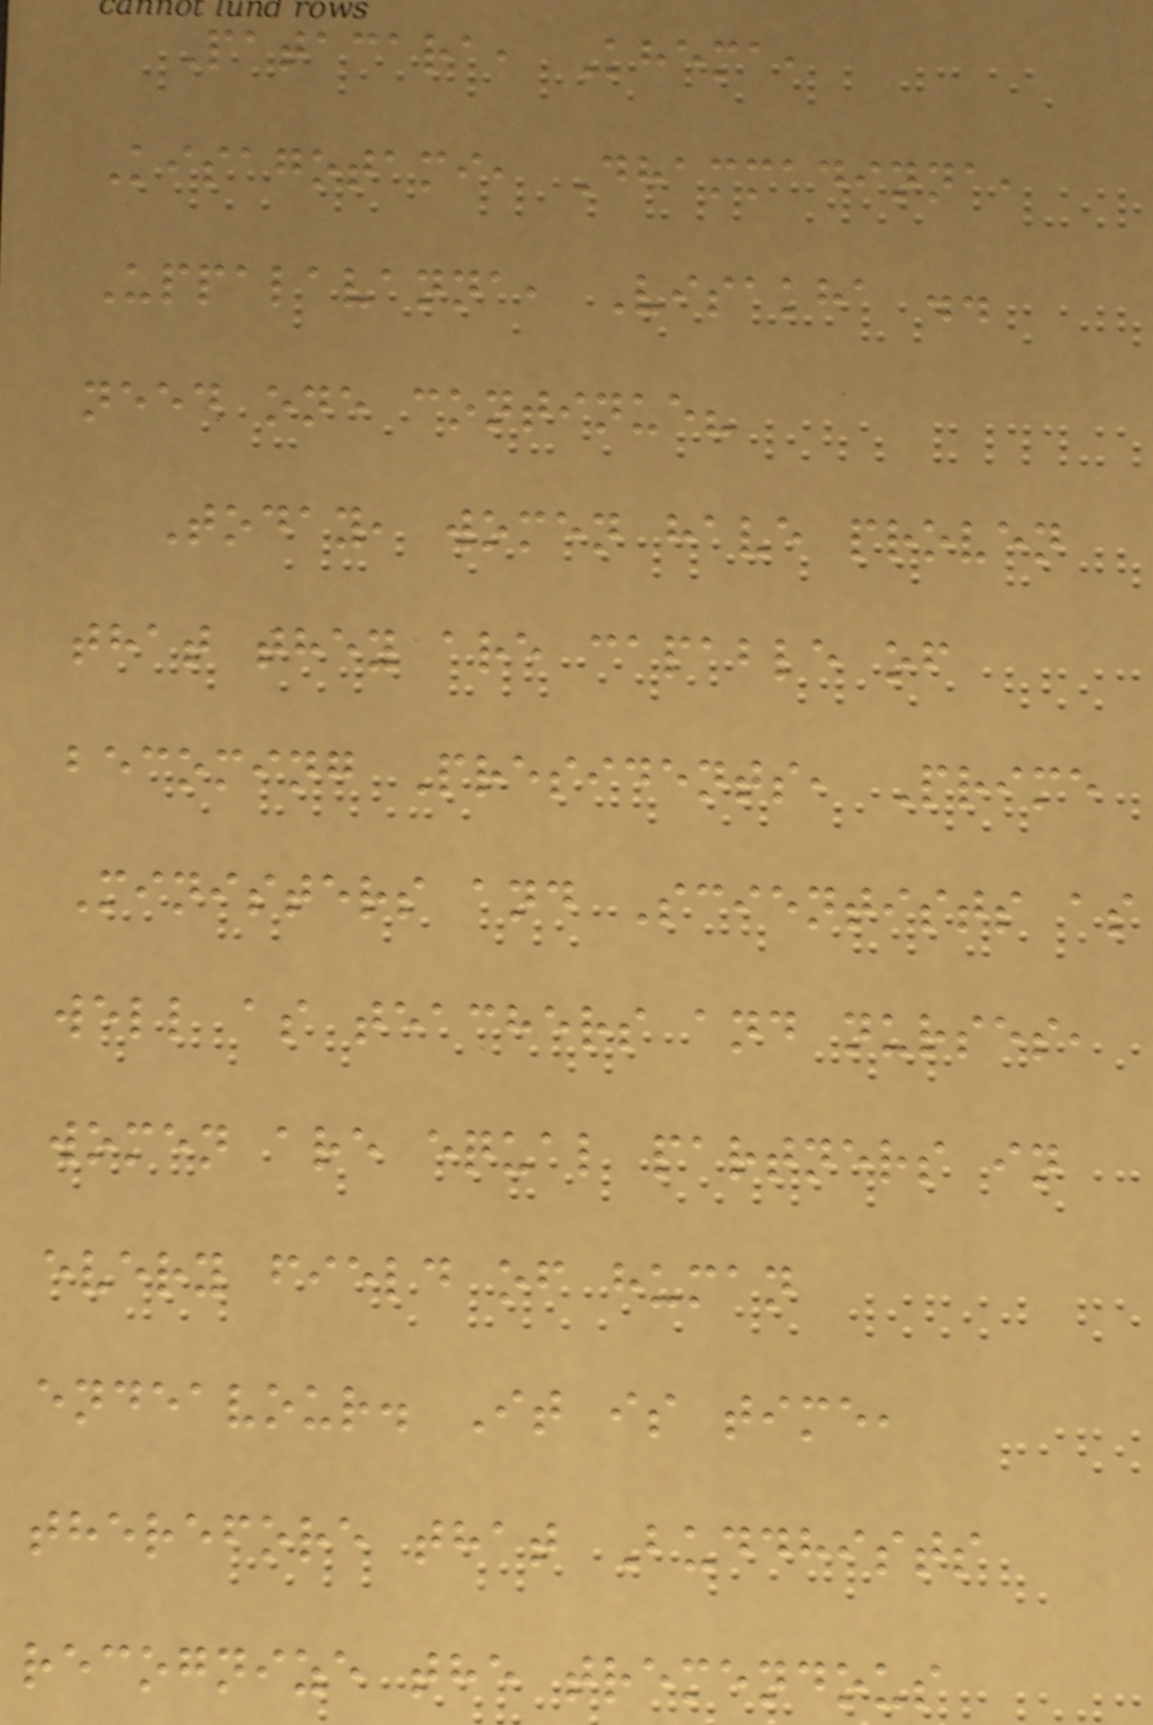Patacara, Khema,
Kisagotami, Dhammadinna,
Uppalavanna, Visakha ..
need one continue?
Today, women have proven
that they are capable of
becoming Presidents, Prime
Ministers and Scientists as
well as teachers and nurses,
women are equal partners in
every field of human
endeavour. It is time,
therefore that Buddhists
recognize the tremendous
